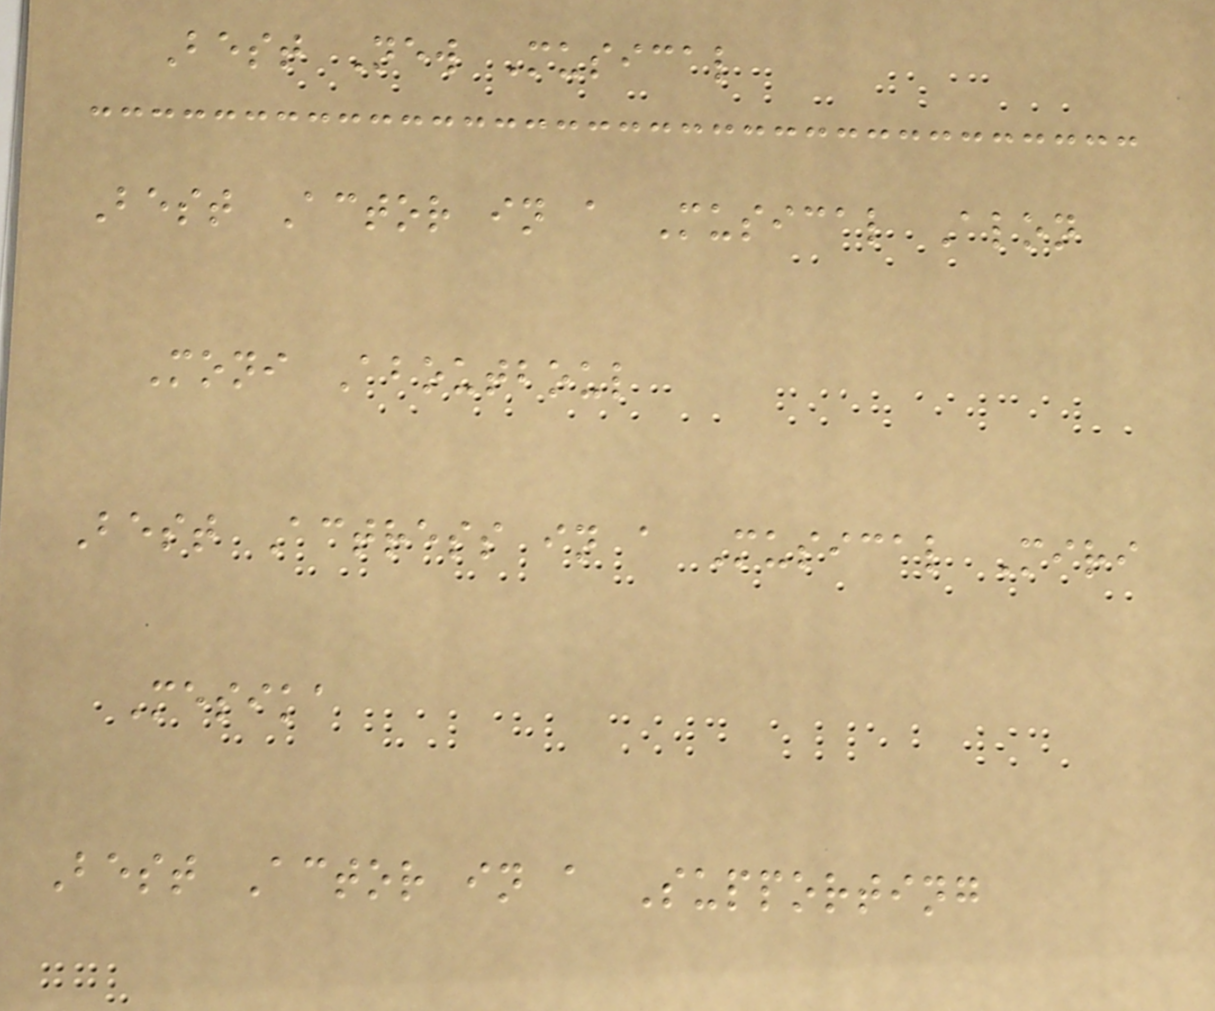Best New Musical
Best Actor in a Musical Alon
Moni Aboutboul
Best Actress in a Musical Miri
Mesika
Best Actor in a Supporting
